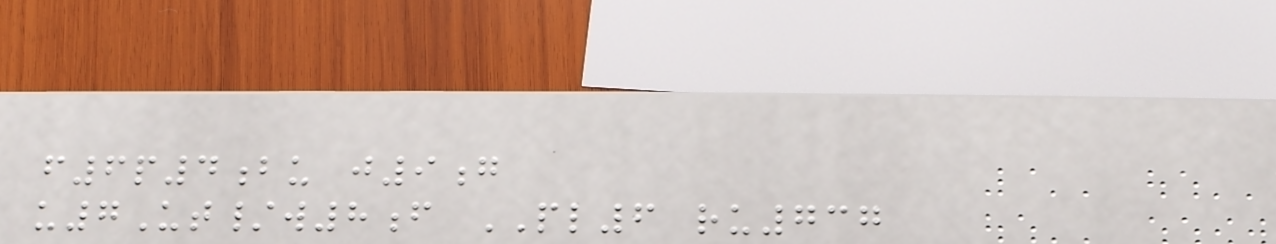f6p4bu j9g
u7Ut/w8f PL6 ru737
